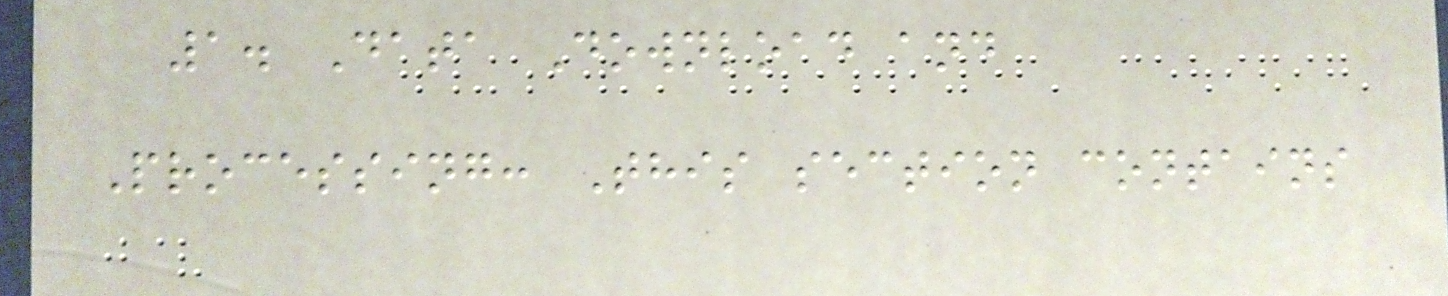1. Data Download and
Processing: This section contains
